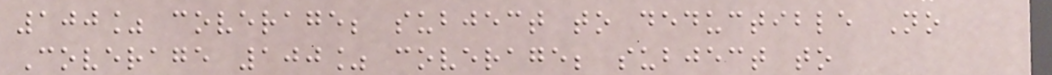100% coverage; subject to deductible No
Coverage 100% coverage; subject to
